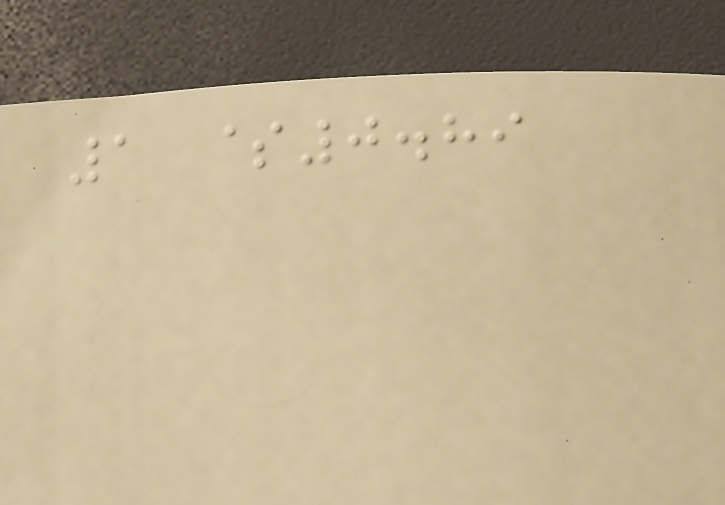1 $0.89
